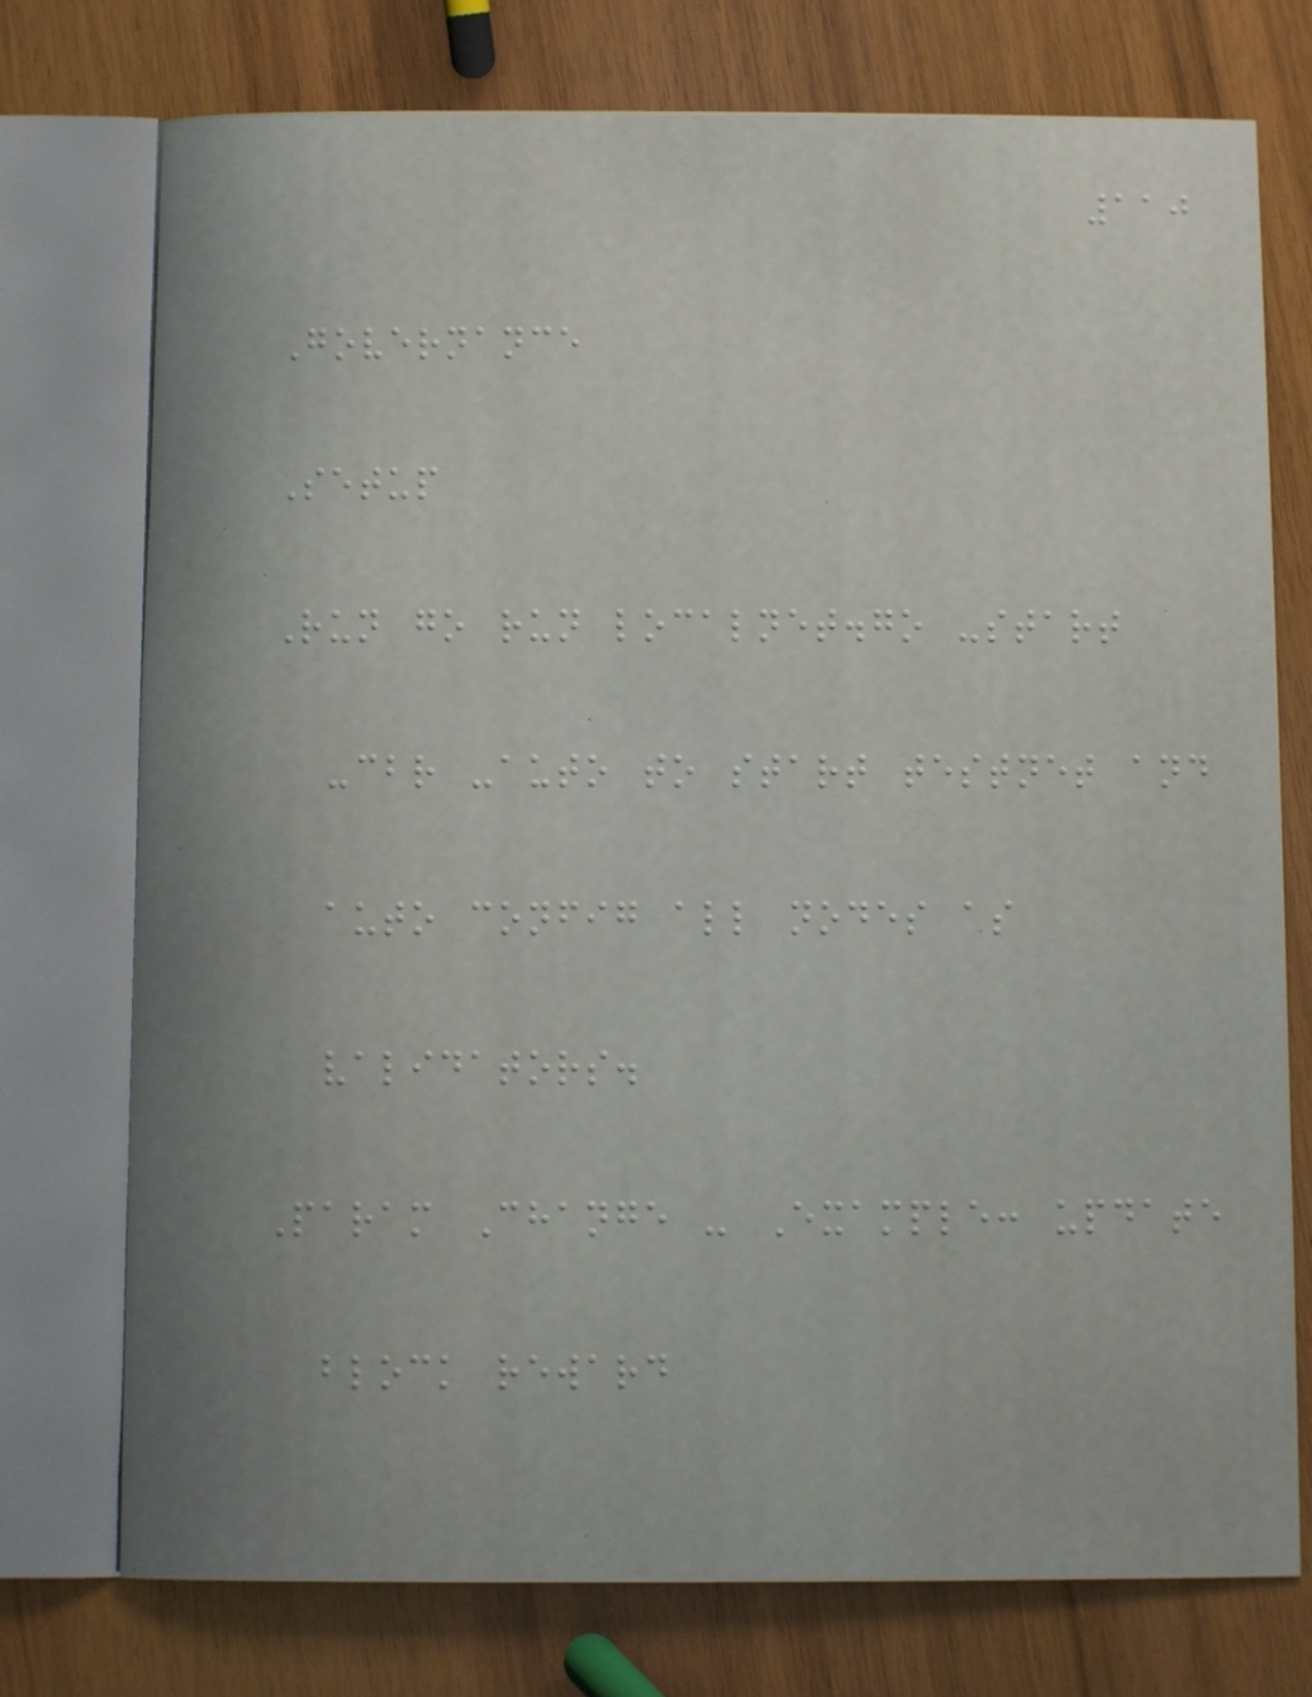110
Governance
Setup
Run go run localnet.go -start
-cbr -auto to start testnet and
auto config all nodes as
validators.
Param Change - Example: update
block reward
